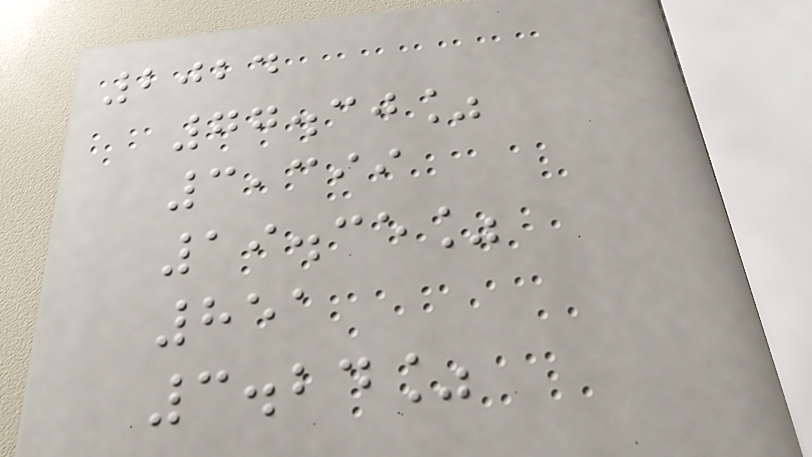2024
77.30%
3,399
19.35%
851
3.24%
